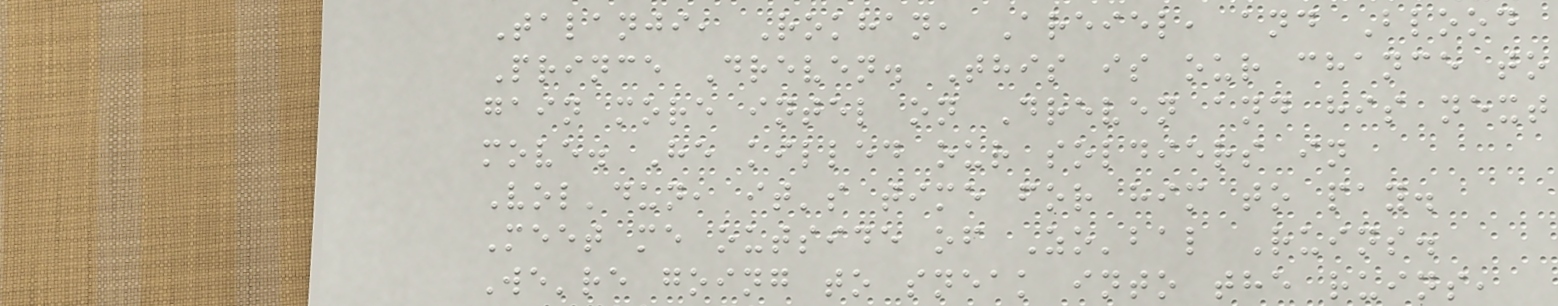Talanji, Rokhan, Areiel, and Blood
Prince Dreven. This is our chance to
gain more intel on Dreven and his next
move. He killed our soldiers in
Vol'dun, it's time for him to pay.
Meet me outside of Zo'bal Ruins.
We're going to sneak into the ruins,
